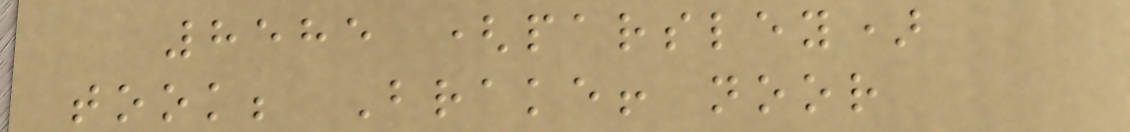8585 (parsley)
took; Brake! noor
